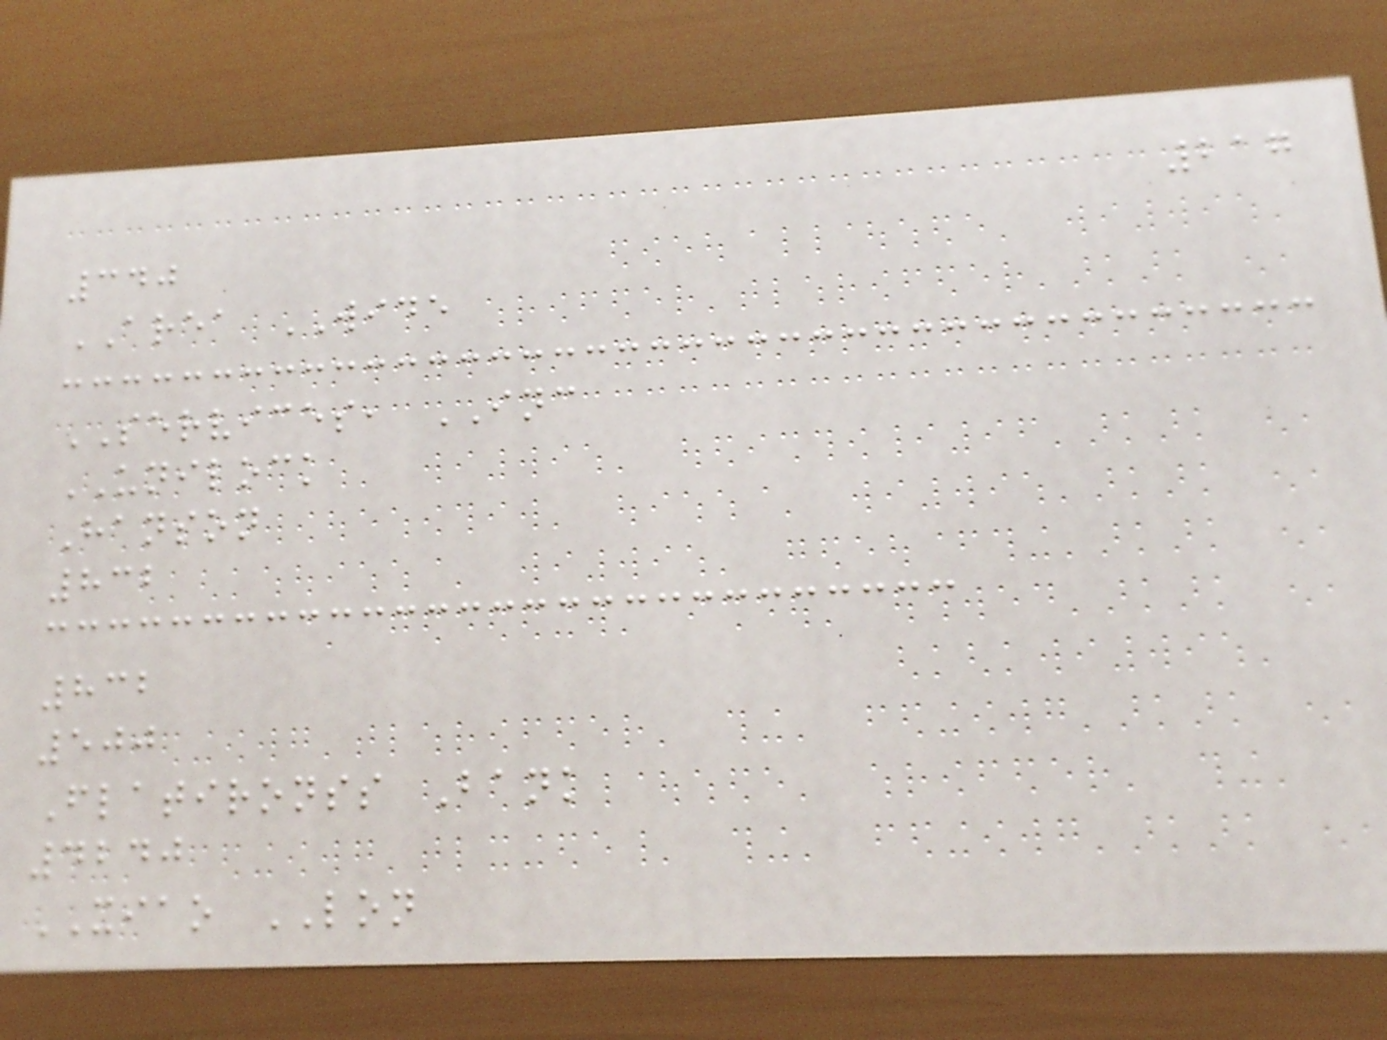217
340
AREA WIDE
SERVICES, INC
UNILOCK
Hanson
832
832
500
Flatironss Bank
4240
XIAO LON
